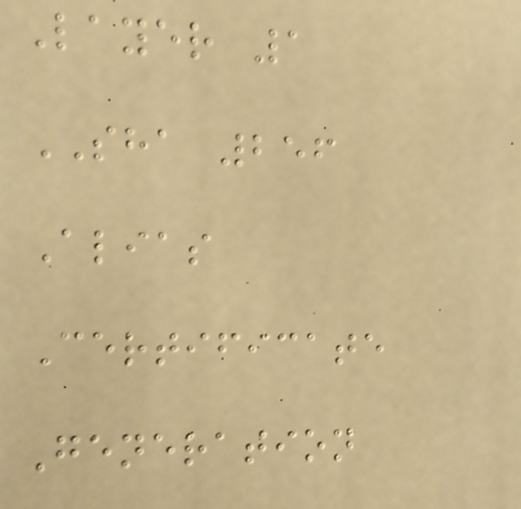Layer 1
SHA 256
Alias
Certificate
Generation
